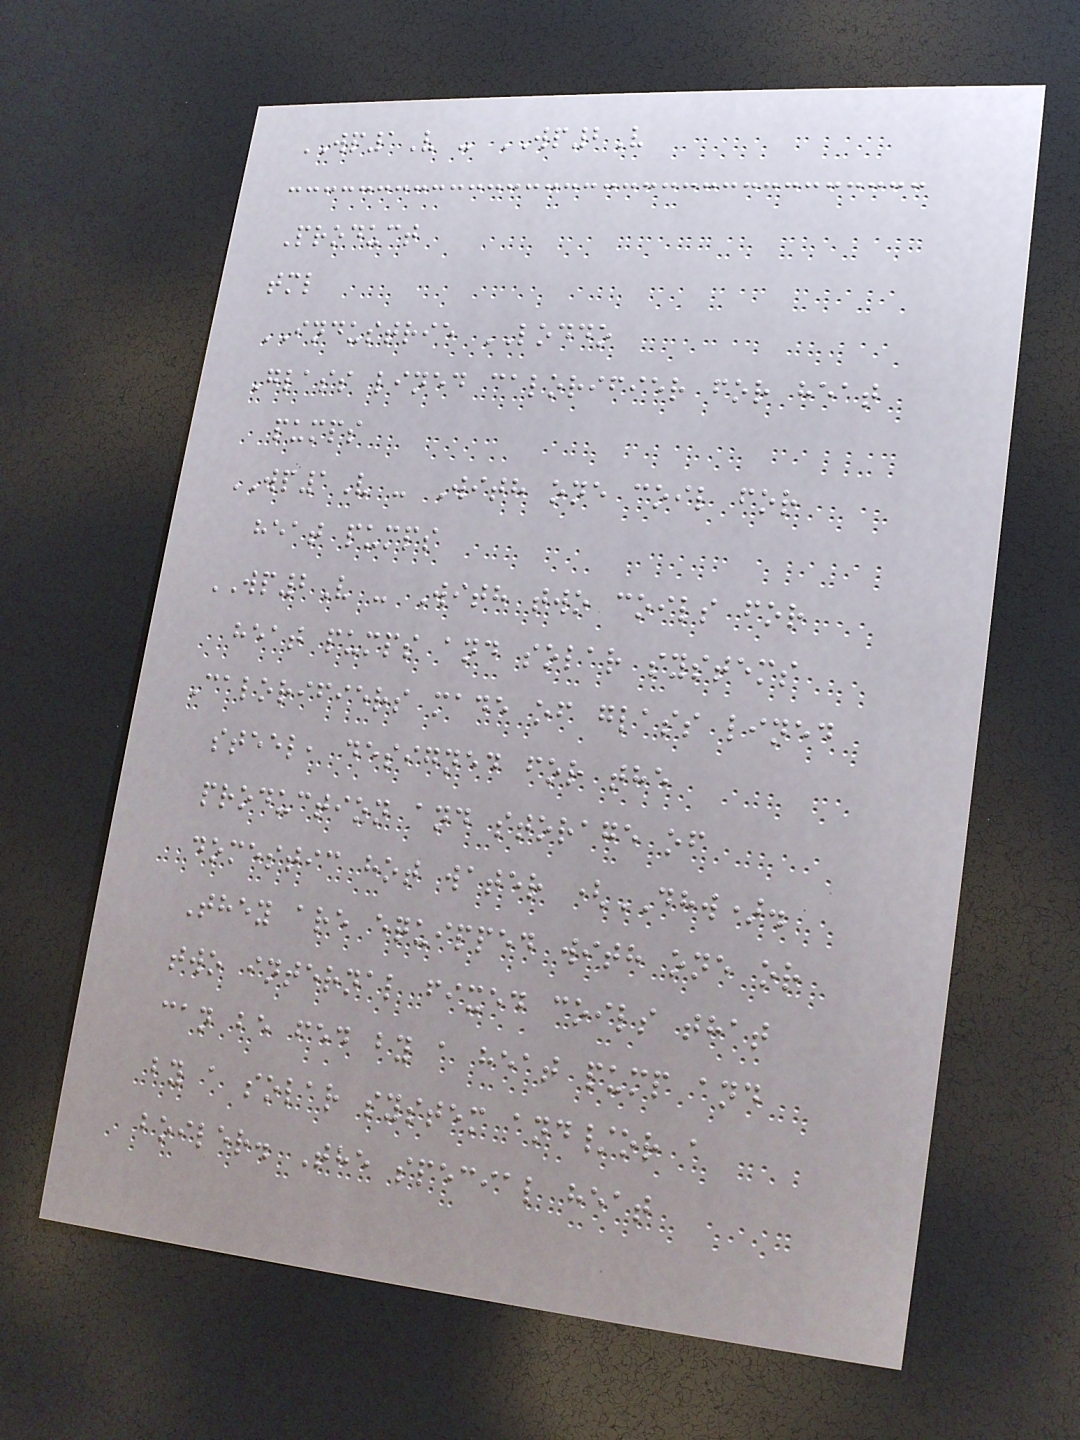WP1V - WP2V
Product
tml
INDUSTRIE LODDO
Glass lined calorifier for heat
pumps
WP1V - With one coil for
heat pumps
WP2V - With two coils for
heat pumps and solar systems
Calorifiers made of glass lined
steel, designed for the
production and storage of
domestic hot water (DHW).
They are equipped with one or
two internal fixed coils that
can be fed by a heat pump and
by a solar system and/or a
boiler. The special heat
